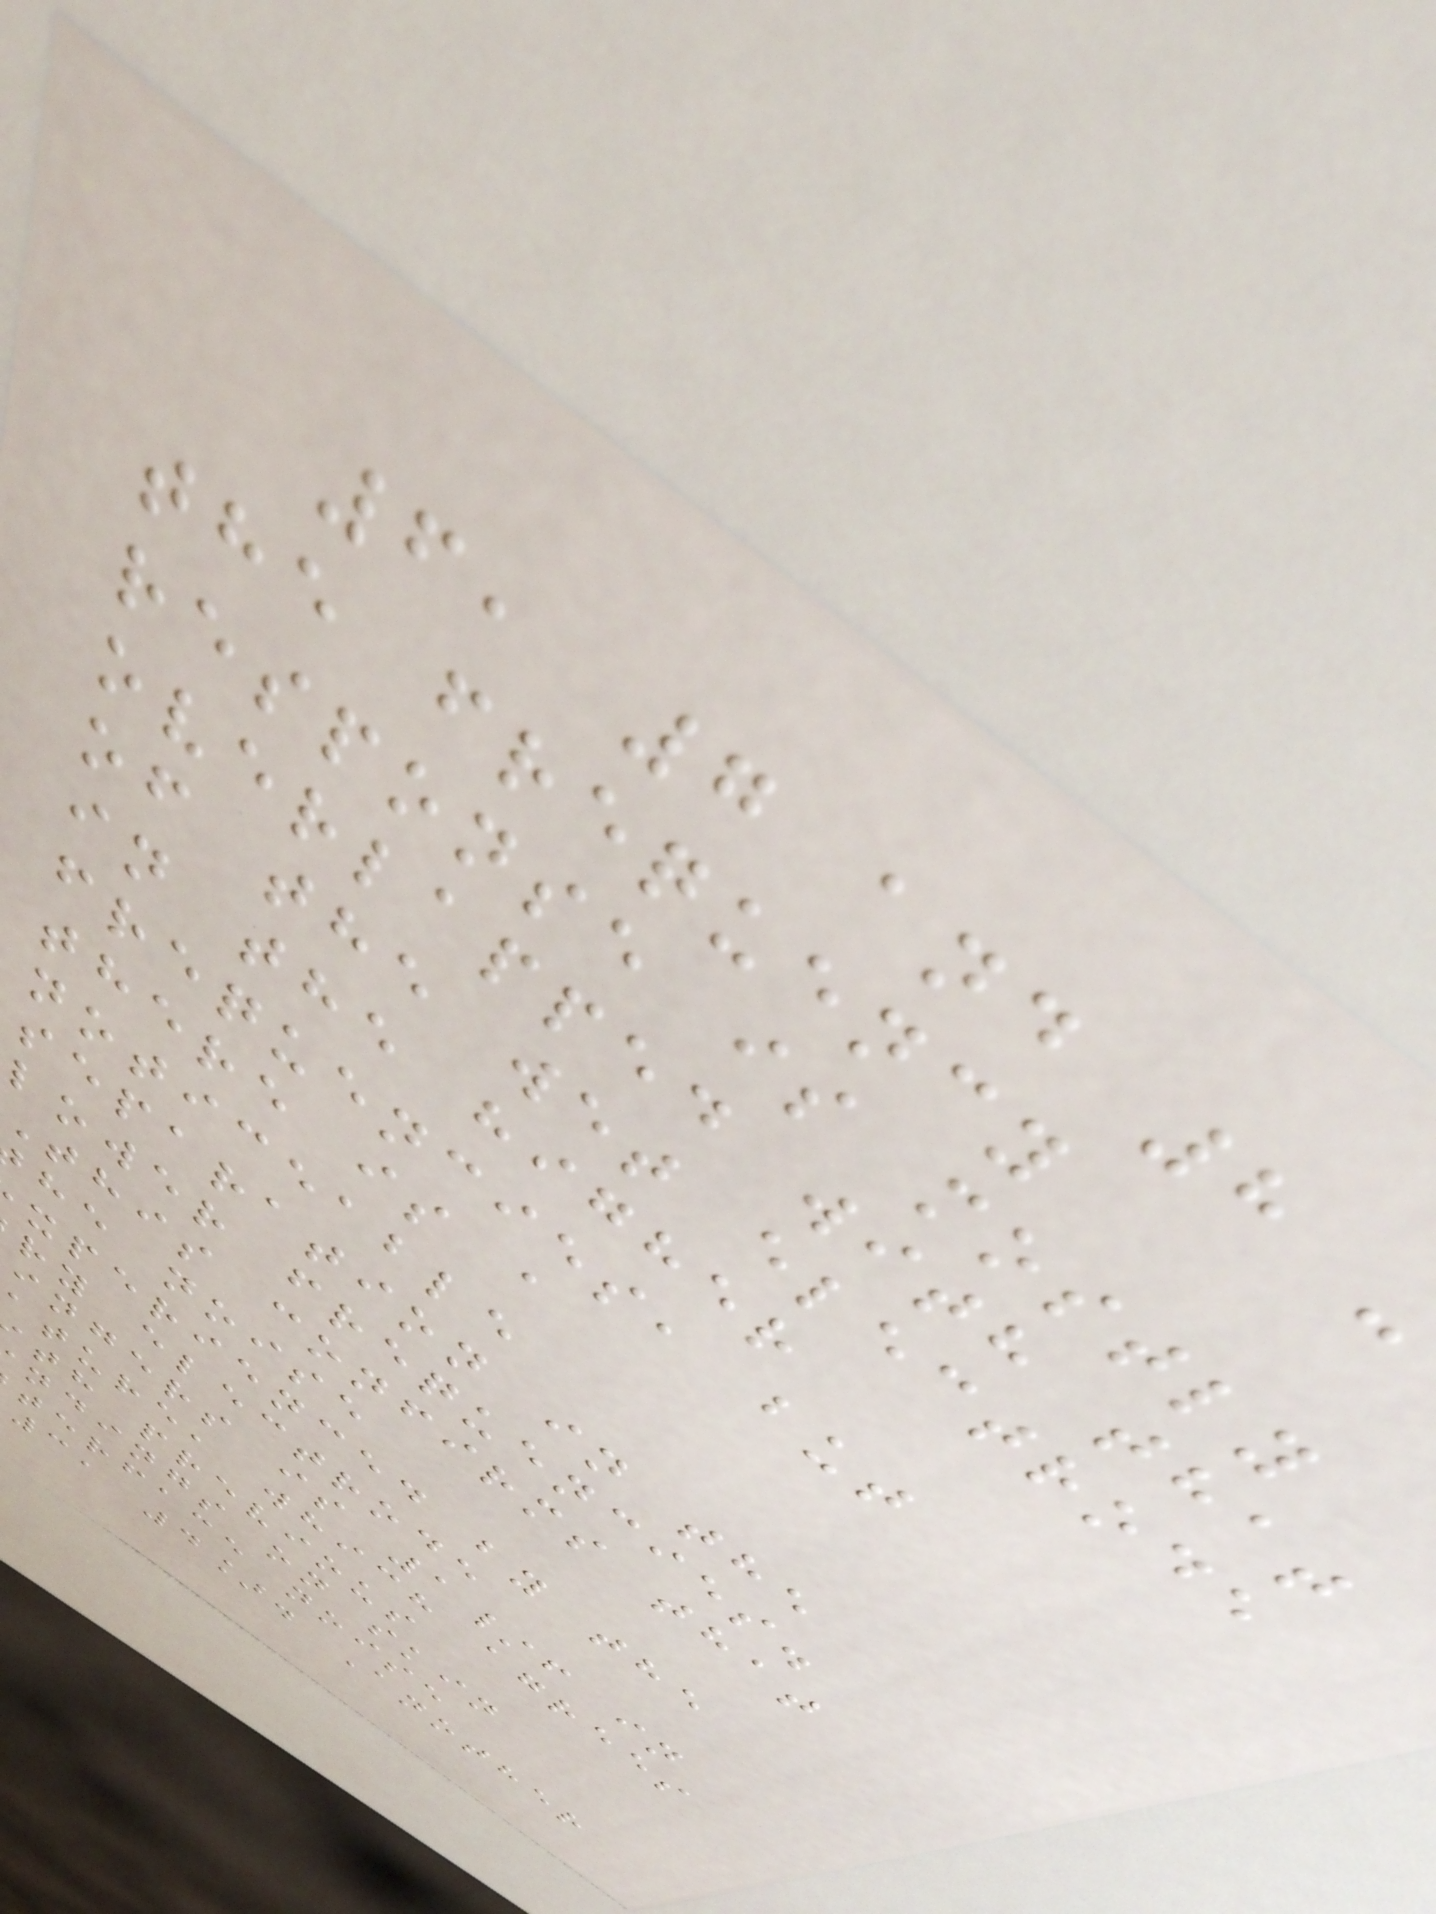6, 7 and 8
the frequency
response is mostly
overlapped with that
of the wet electrode
in the higher
frequencies, but
there is a
noticeable
separation in the
lower frequencies.
this confirms that
he noise
xperienced by the
ry electrode
ingers is 1/f in
ature, which agrees
th previous
ndings on skin
terface noise
3, 4]. Another
